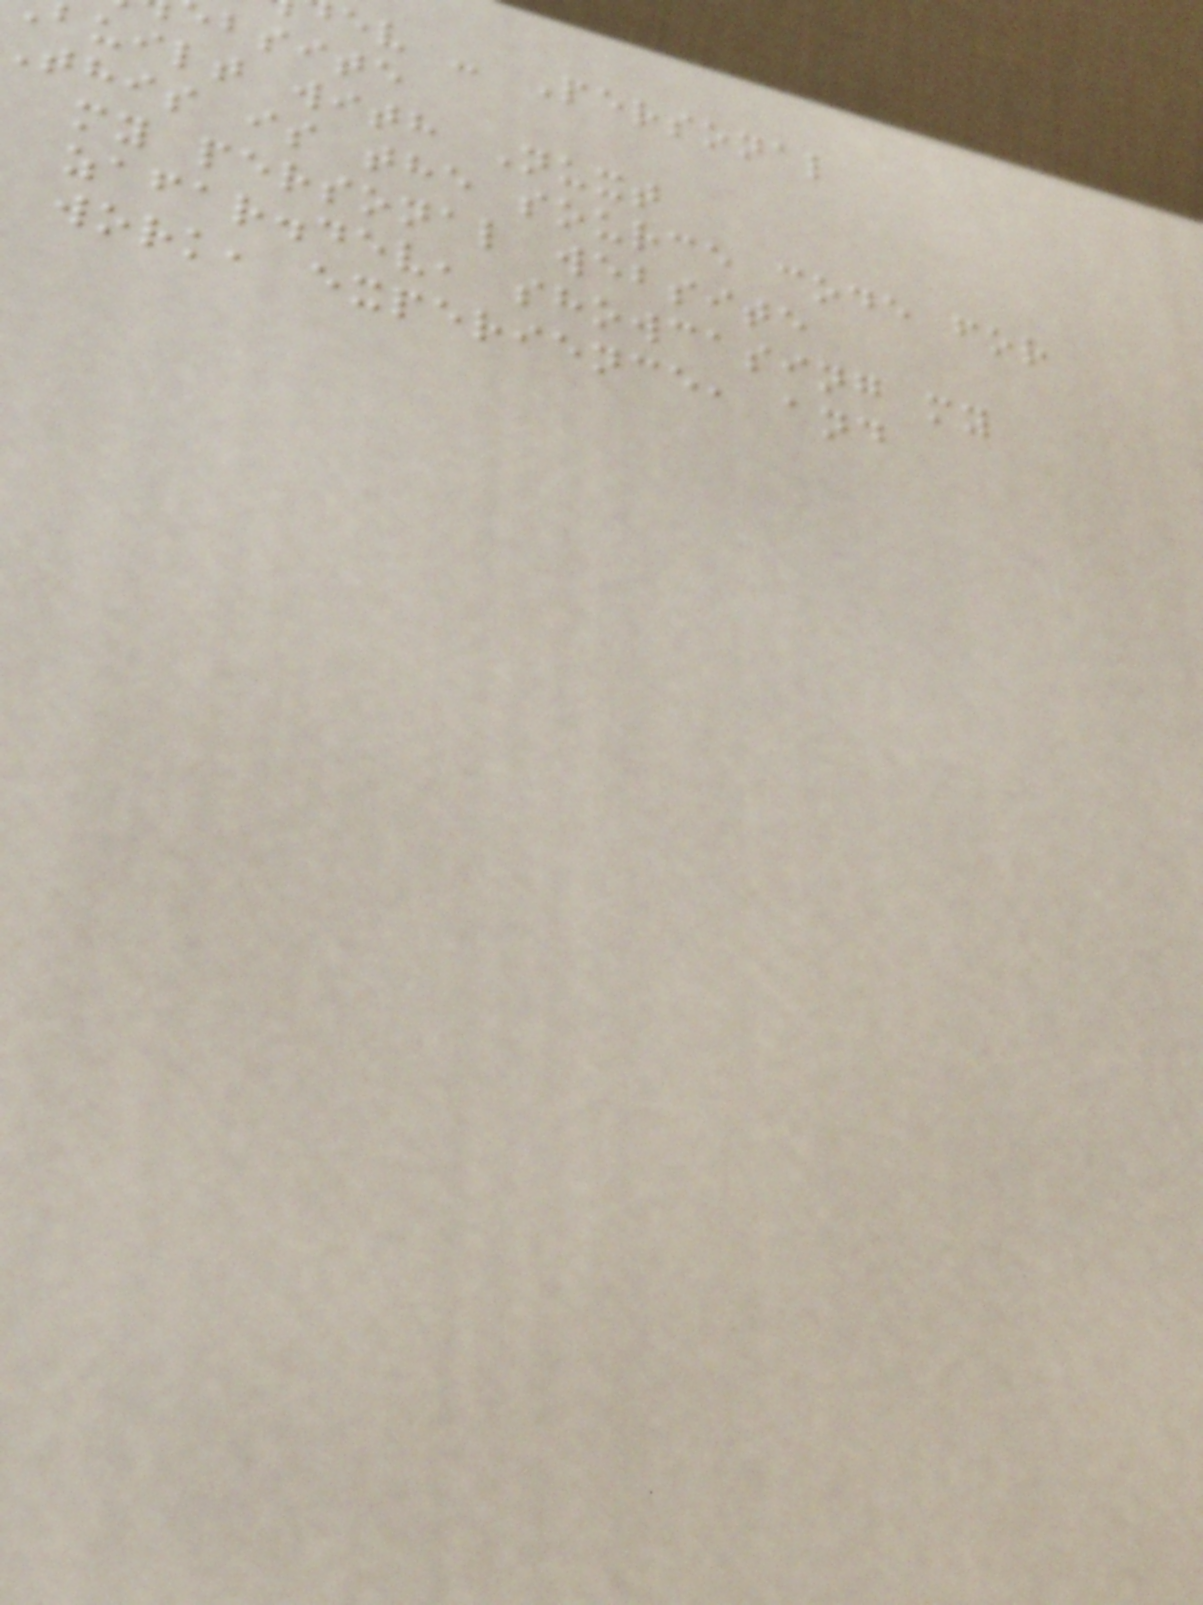ev - Personal
bsite
uilt with Nuxt
this is the source code for
my personal website
zafar.dev, showcasing my
work, experience, and
